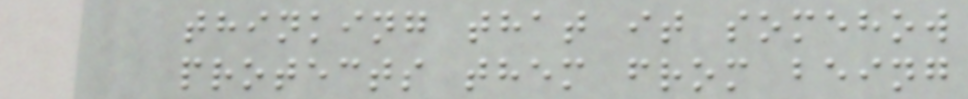thinking that it somehow
protects them from being
